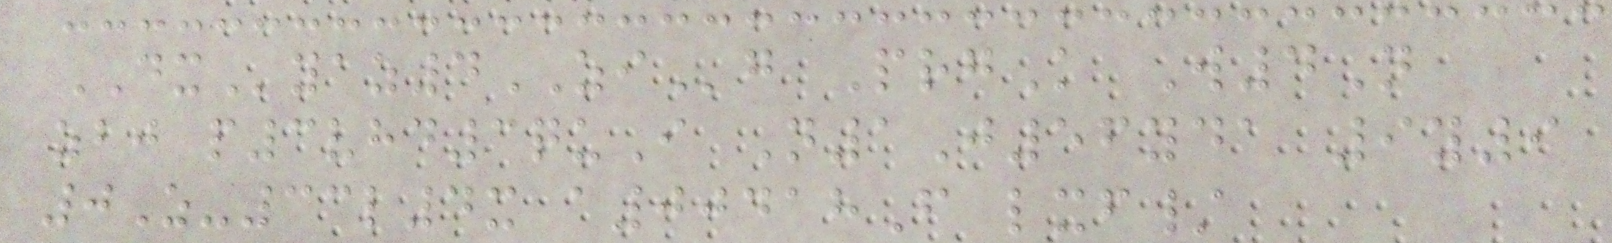DXyaz4ZIg PrgK W4N
zbj p3vhd3quI N1J56yda 9y9
0Z-33l4x a00418F lxf/
